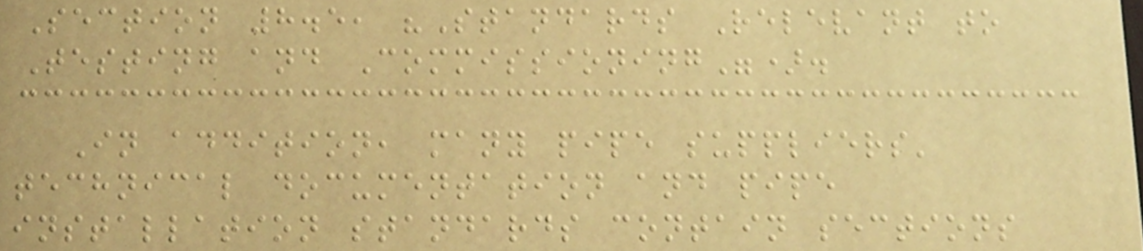Section 8.5, "Standards Relevant to
Testing and Commissioning").
In addition, many pipe suppliers'
technical documentation and pipe
installation standards contain sections
